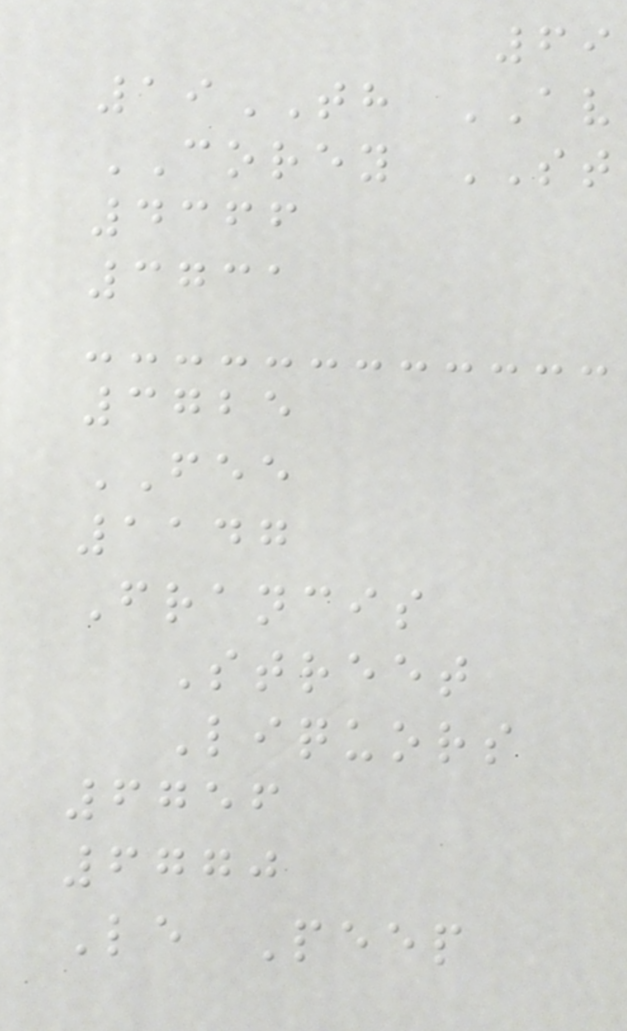69
19TH AV
COREY ST
4366
3731
3725
FEE
1147
Francis
Street
Liquors
6756
6770
Le Peep
